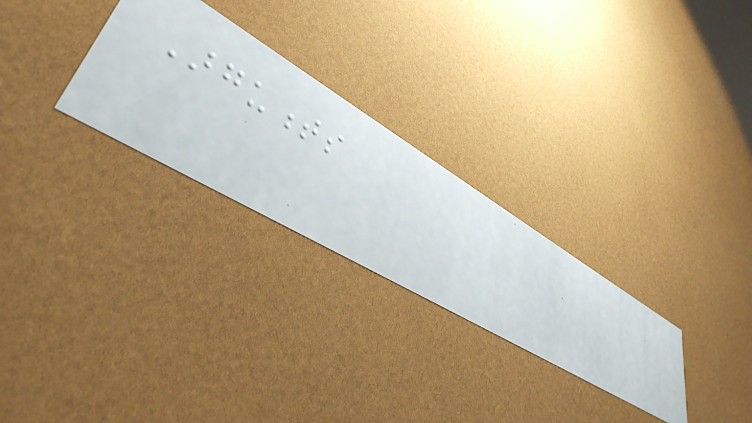Arguments
